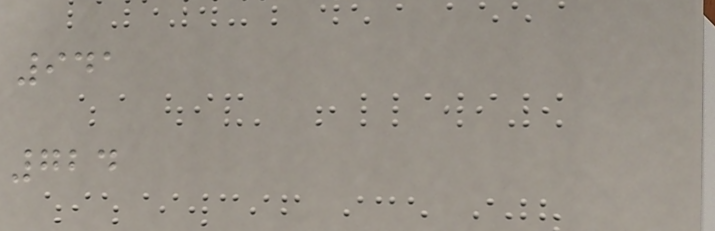941
724
